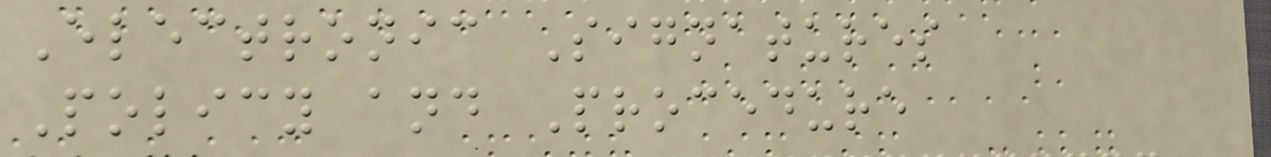Electronic Signatures
Policy and Procedure
